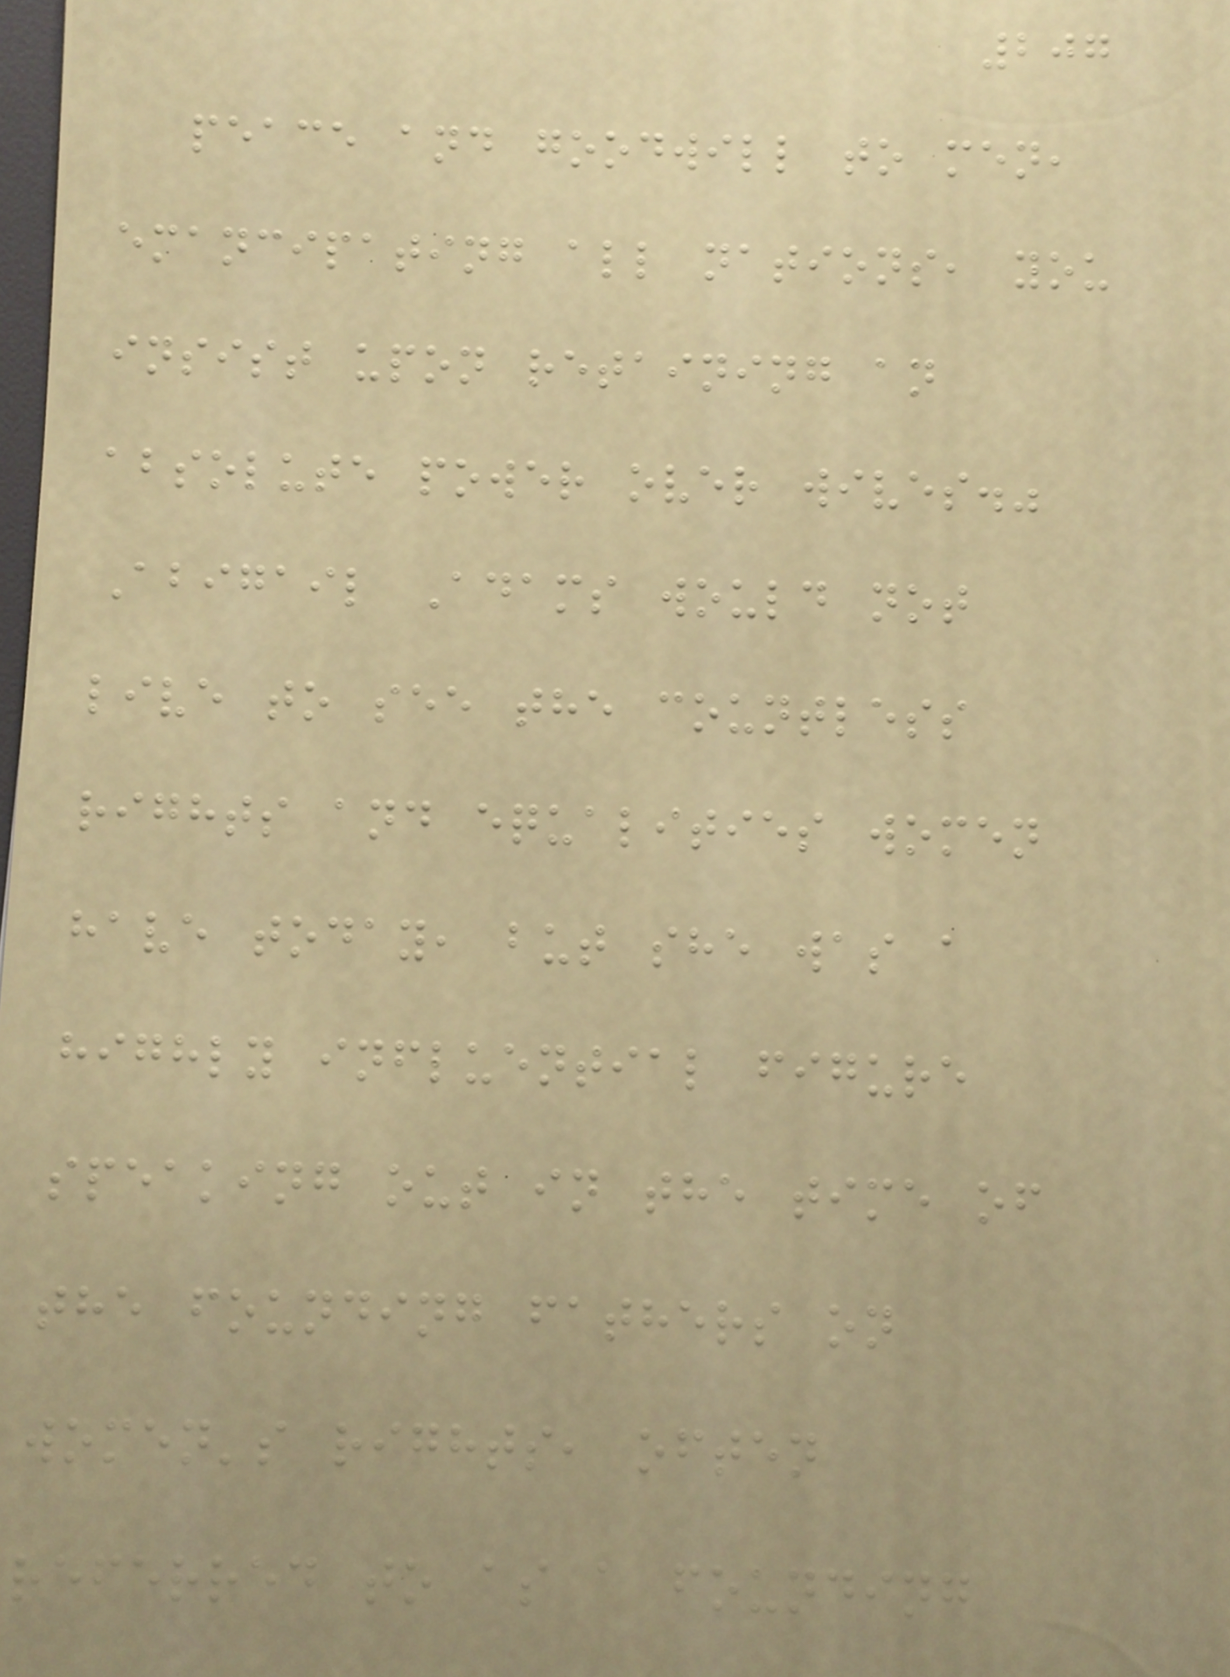207
peace and goodwill to men,
emancipating all nations, you
insist upon retaining an
absolute power over wives."
Abigail Adams would not
live to see the countless
rights and equalities women
have today, but she was a
highly influential figure
speaking out in the time of
the founding fathers on
women's rights, often
referred to as a founding
